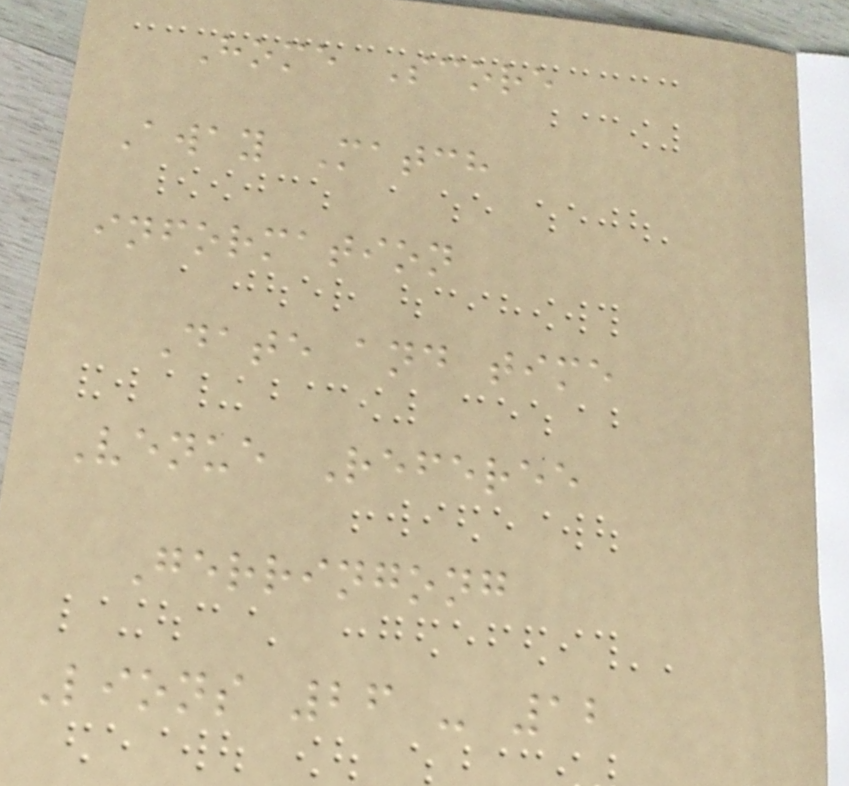Home Score
Away Match
information
Date and time
Venue Referee
Gerringong
Lions 26 - 12
